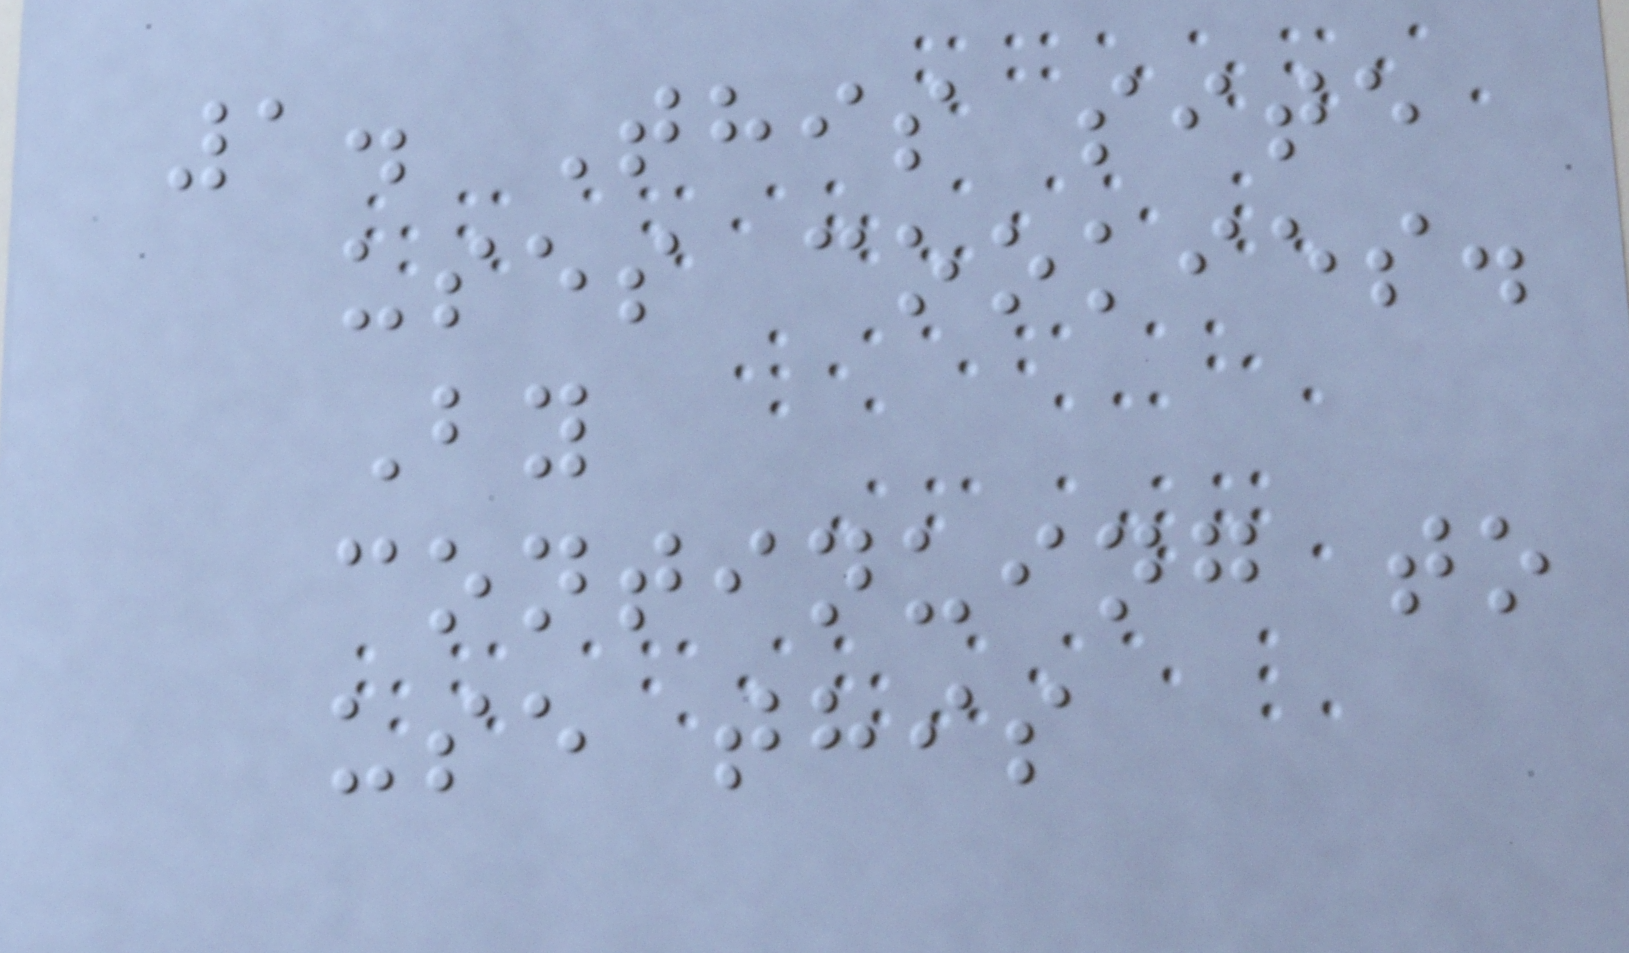1. This site
uses cookies.
By
continuing to
use this
